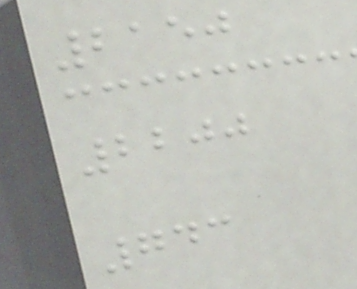2150
2200
743
